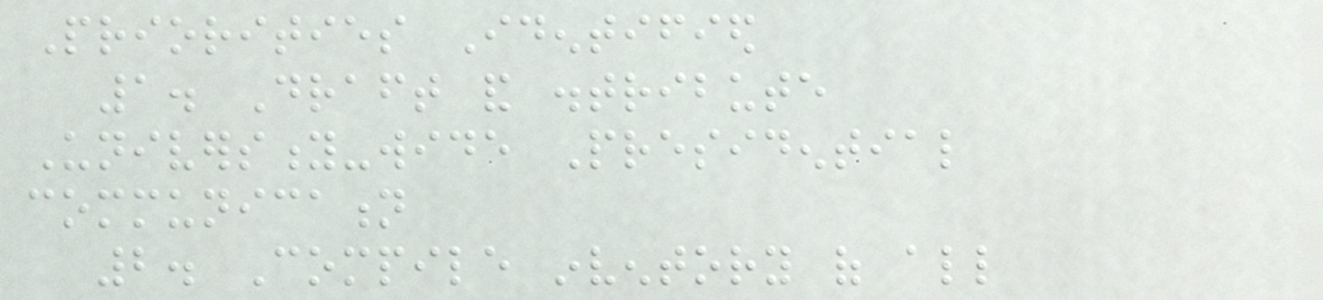Priorities Identified
1. Draft and distribute
University-wide Presidential
communication
2. Compile inventory of all
